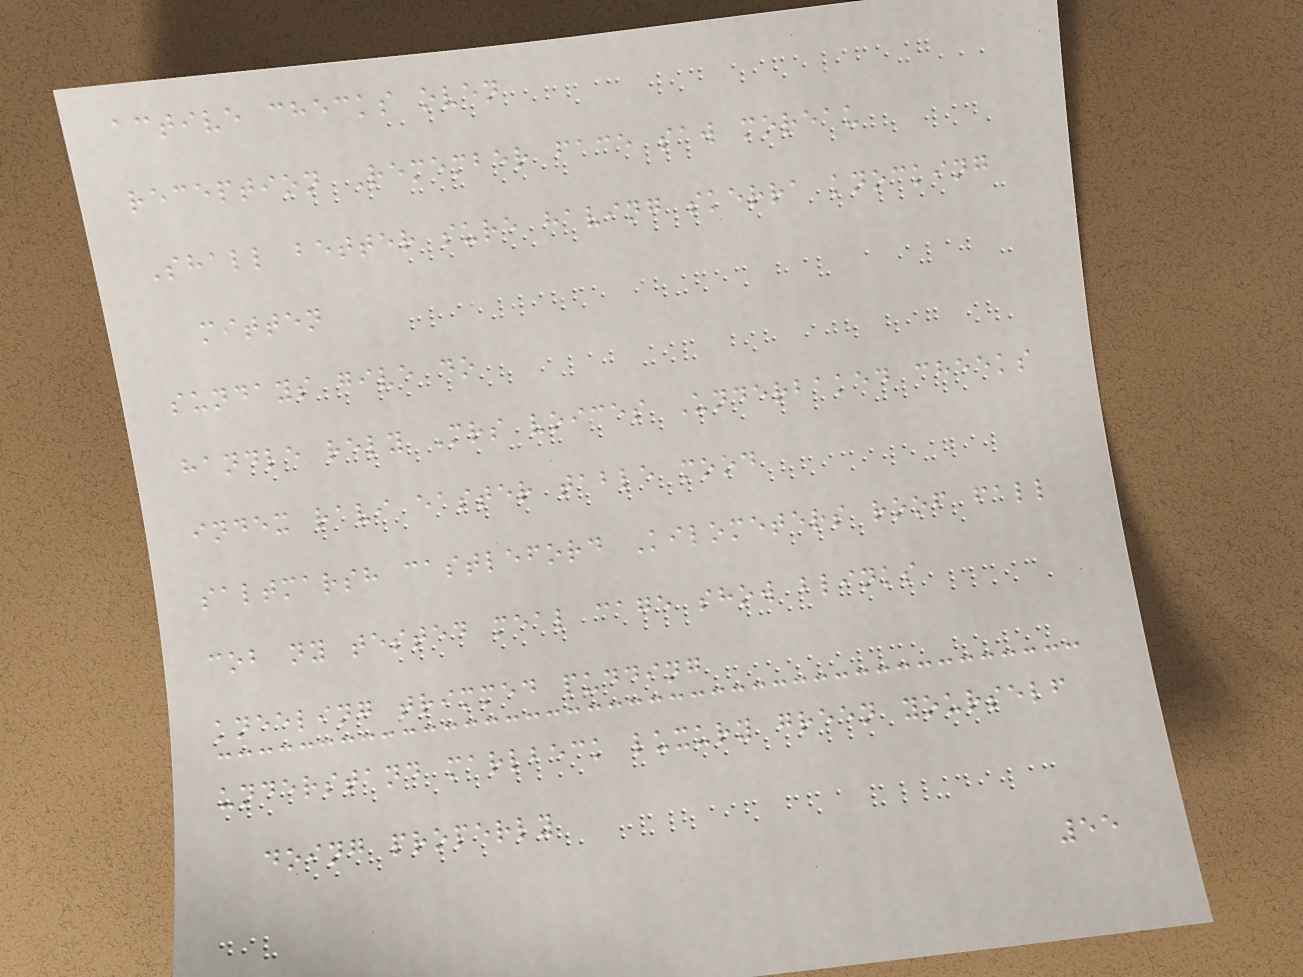active checks oven
reception Remember face saw moreau
Shall better sure having skerra knocking
mitten
sundays give do
handle rely Mrs voices Underbaked cheeks
index ravi easter table mood
saltmarsh castleford Kilometers roof fall
cob ny tested meal cage show blinks
kneeling trimmed pudding
understand marlbeck luxury green yourself
doing properly
55
